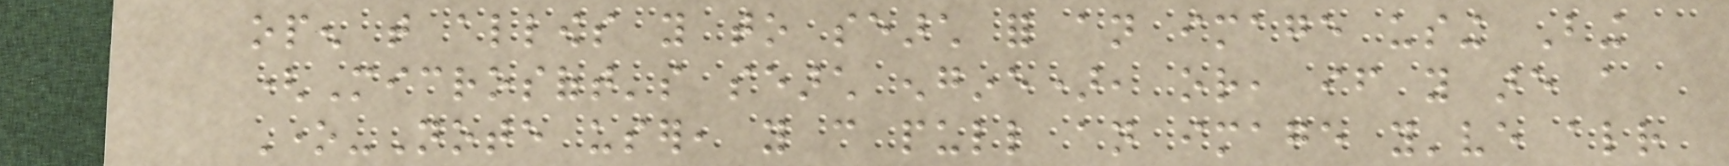open that allows you to search for an image using Bing
(Microsoft's search engine), or, if you are a
One-Note user, you can pull an image you've already
